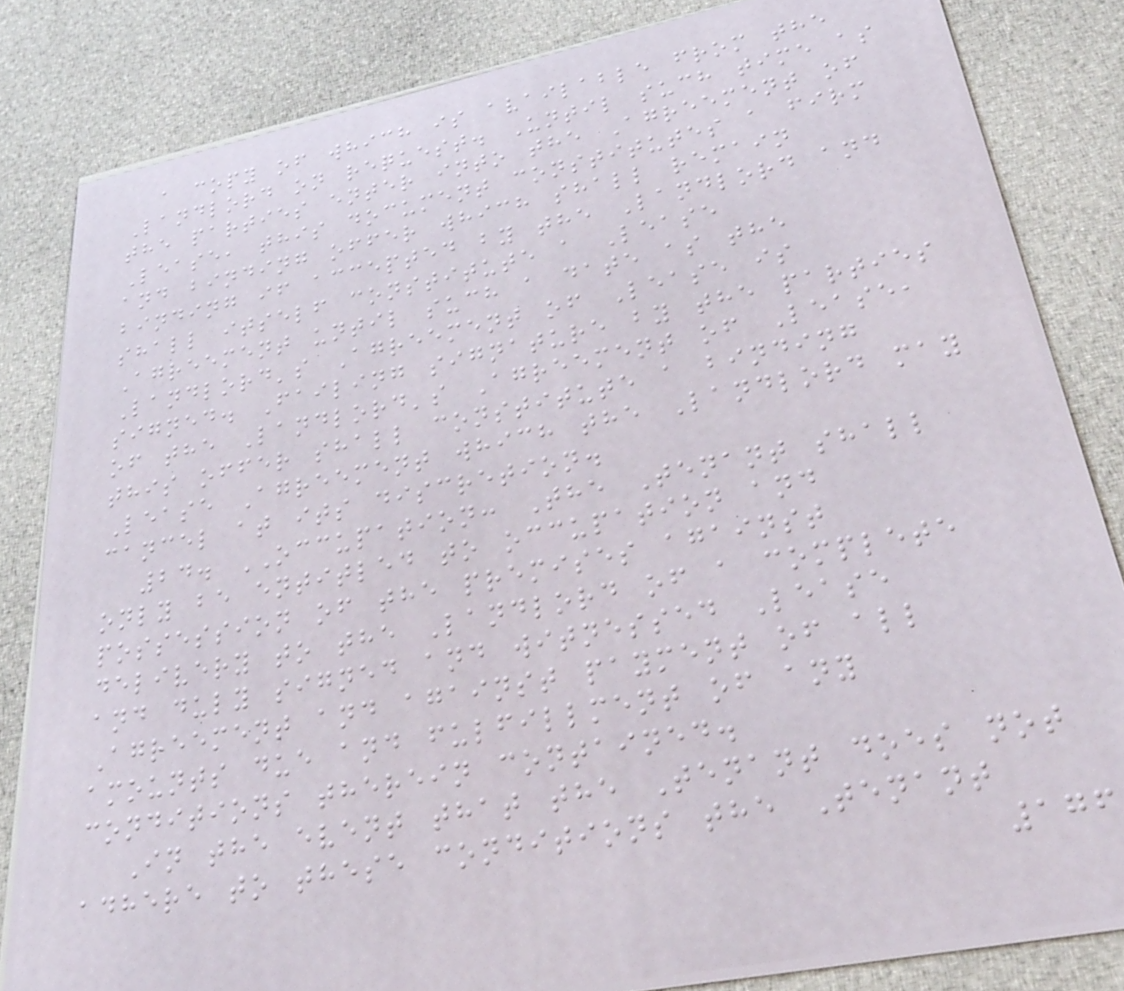a copy of which is available from the
Landlord on request. Until such time as
the parties enter into the Agreement of
Lease, this document constitutes a firm
and binding offer which shall remain
binding if accepted by the Landlord and
shall itself constitute a Lease
Agreement until such a date as the
Landlord's Agreement of Lease is
signed. Failing signature by the parties
of the Landlord's Agreement of Lease,
this offer shall constitute a binding
Lease Agreement which the Landlord may
cancel at its discretion.
24. OCCUPATION: The Tenant shall
only be entitled to occupation and
possession of the premises against
delivery to the Landlord of a complete
and duly signed and witnessed Lease
Agreement and against payment of all
amounts due and fulfillment of any
conditions therein contained.
In the event that the Tenant does not
adhere to these conditions the Tenant
176
